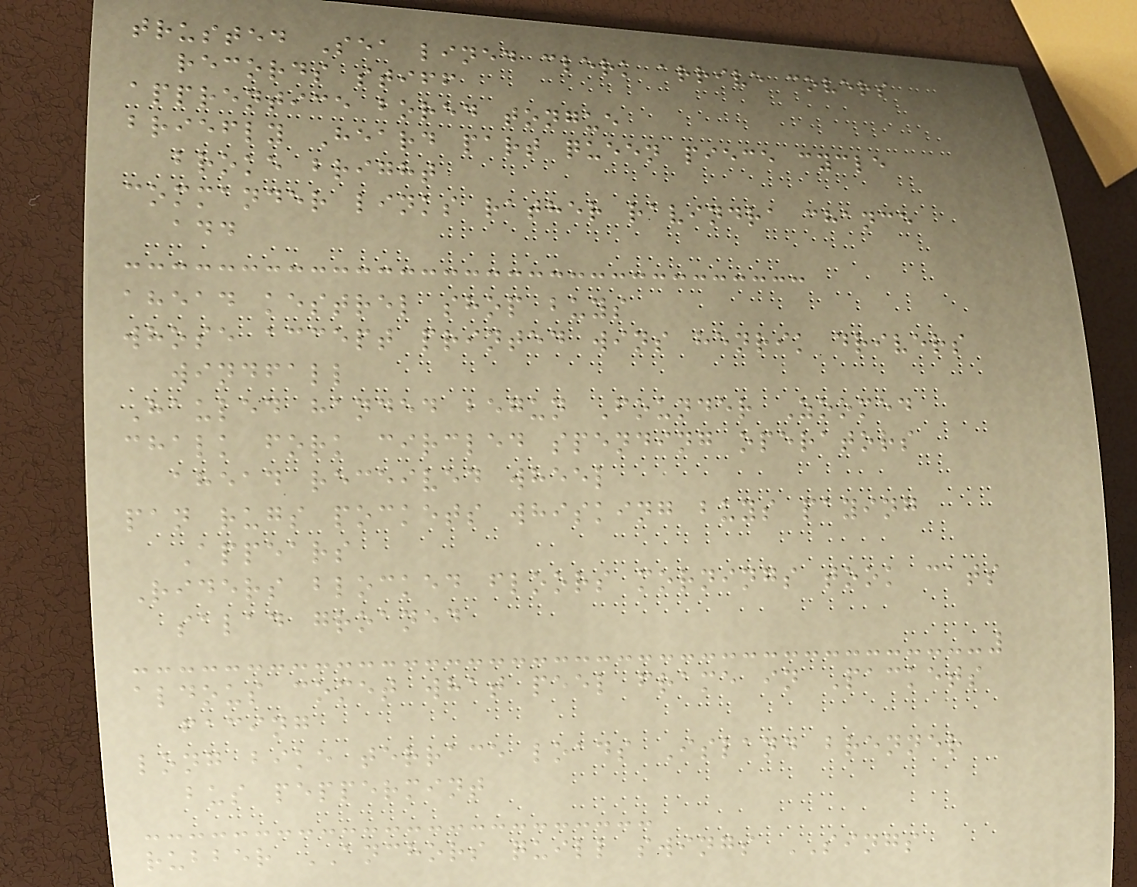trusted Sea lined clerk arrive covers
records stiff
apprentice bored tongue
briefly Heard part queen piece cycle
broke bright
commander links rather ravindra chance
add
ahead kestrel shop buys
whose accept printed wins henrik drivers
windfall
Hauled handed begun Founder Zoomed
chalk fork circled spending operators
ahead received wheel
pan rugs pockets whisking buys paying
Appears
Riders blocked floors mornings took cats
salad groaned
aldous comet what peel frame in Packets
facing
long bike terrace loads Island brenner
bus peppermint
rubber ANCHORS quill swings SINGS
